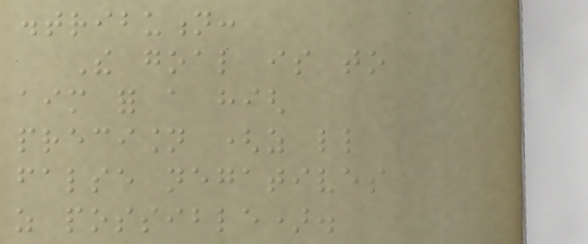distribution:
The goal is to
aim for a high
precision (as little
false negatives
as possible).
